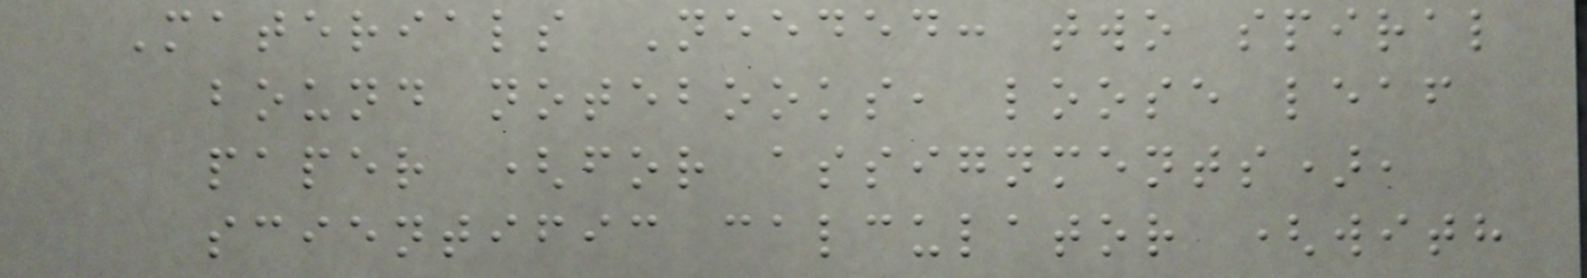Materials Needed: two spiral
bound notebooks, loose leaf
paper (for assignments),
scientific calculator (with
